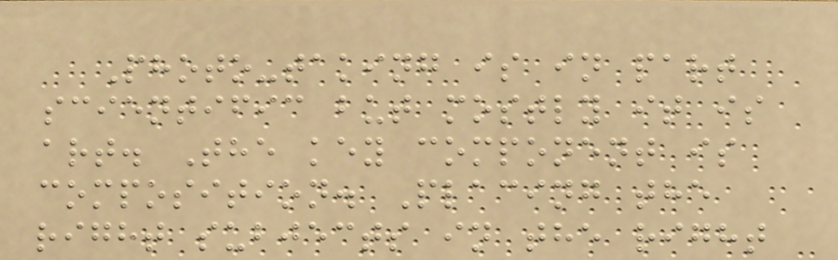Photo-taking is in part
scientific but mostly it is
art. The key component is
composition. Placing the
right subjects in the right
